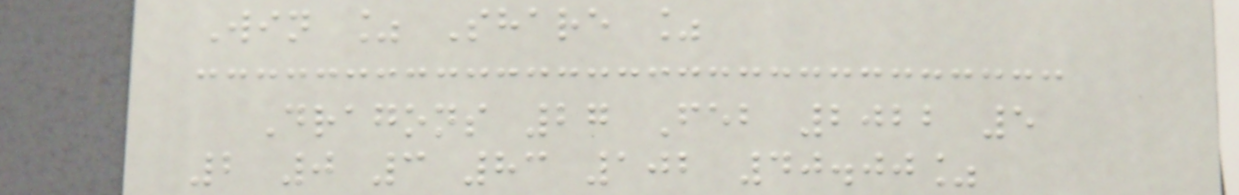Win % Share %
Dragons 27 Feb 2022 5
2 0 3 83 102 40.00%
